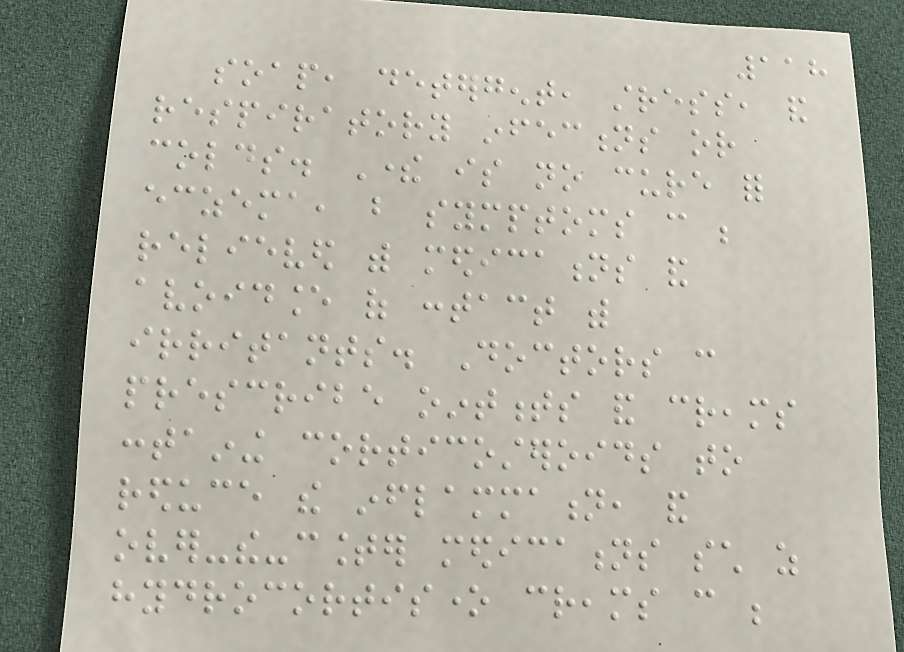118
soap, detergent, stress, and
respiratory infections or
colds. There is no cure for
eczema, but symptoms can be
relieved with medications and
avoidance of contact with
irritants. Doctors can
prescribe ointments and creams
containing corticosteroids to
reduce the inflammation, and
over-the-counter medications such as
hydrocortisone creams can be
